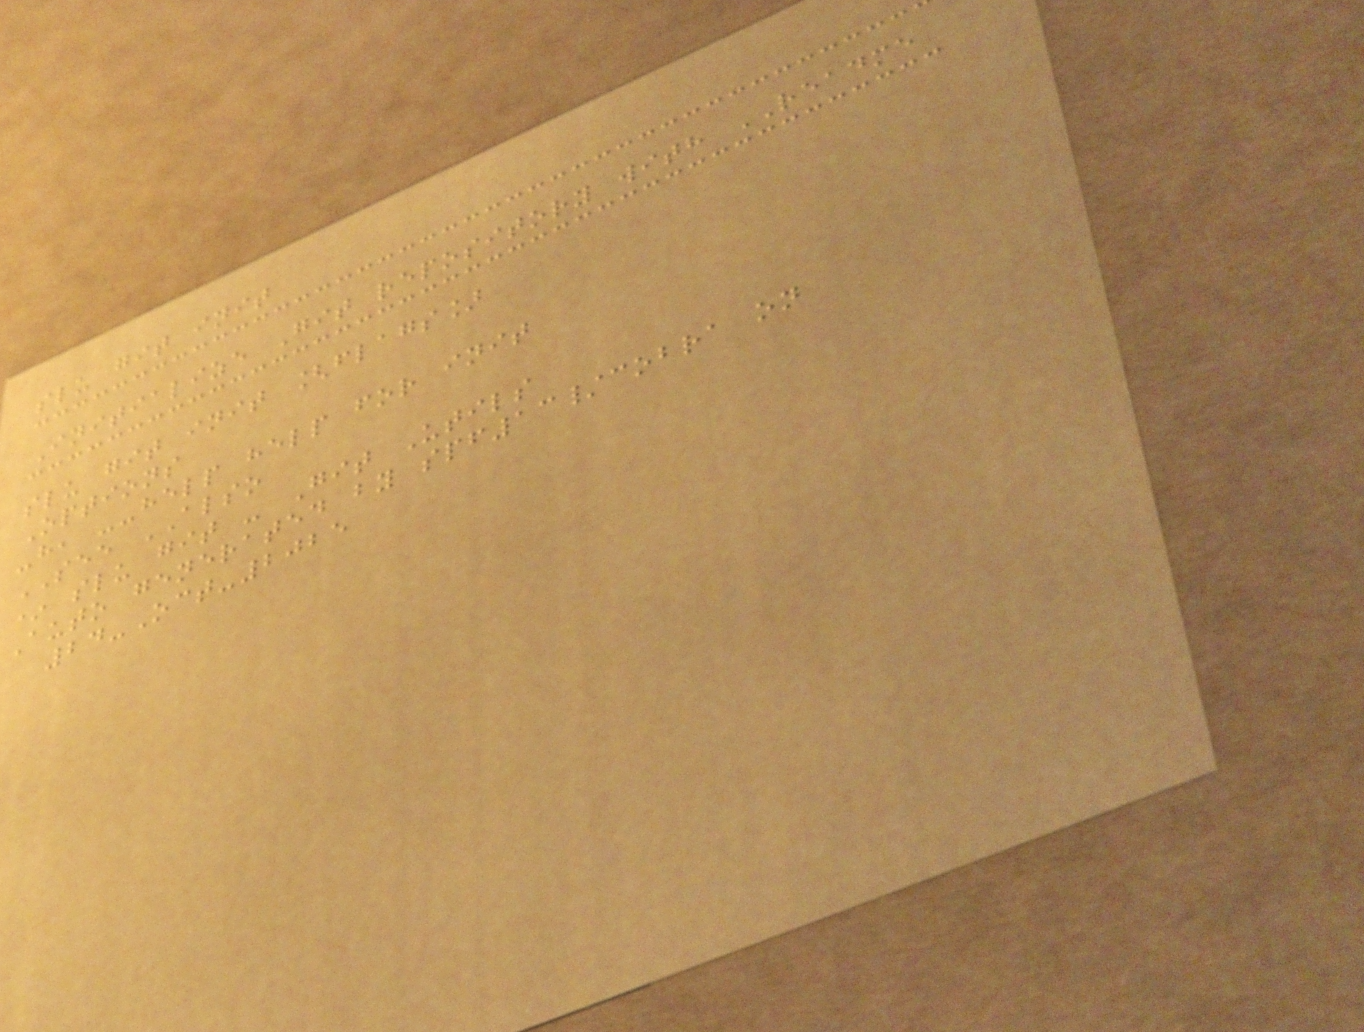slu git init
Initialize Git repository with README
slu git init [flags]
Options
-h, --help help for init
SEE ALSO
* slu git - Git Utils
Auto generated by spf13/cobra on
24-Oct-2025
